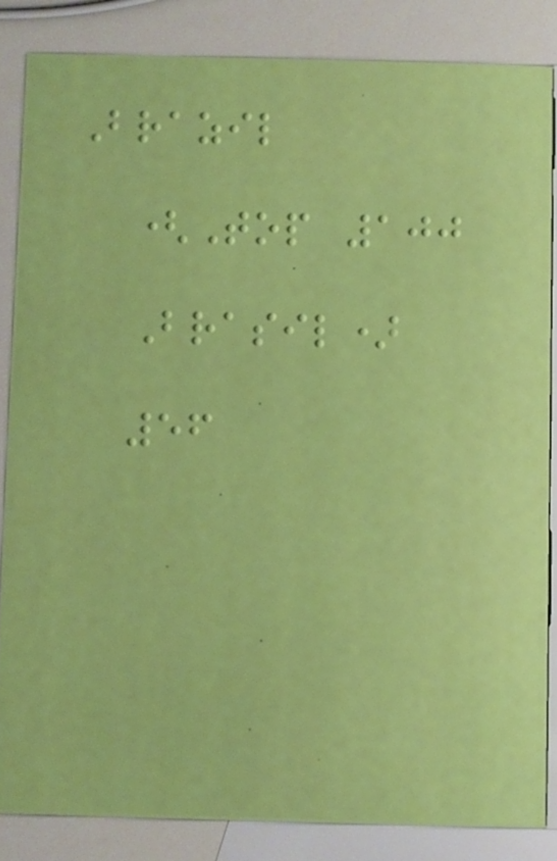Brazil
(Top 100
Brasil)
56
